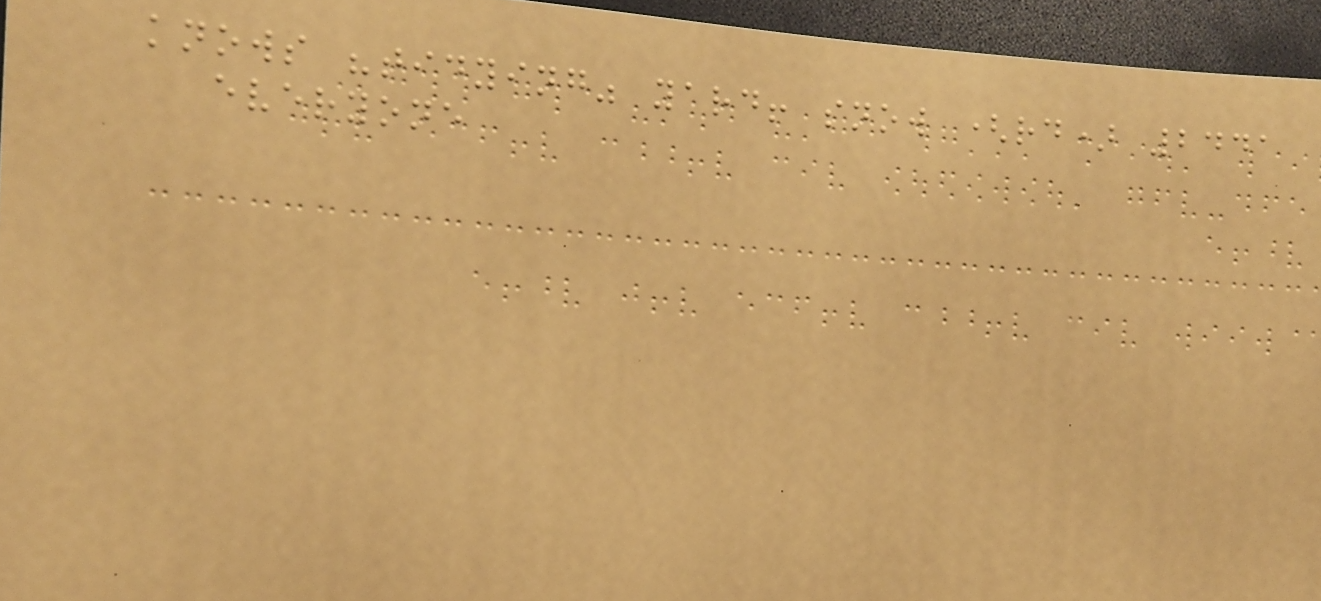knows "tidying" yard! snow (rd) 2441
everyone
